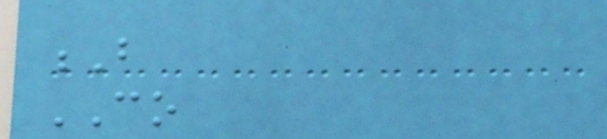B
CO
